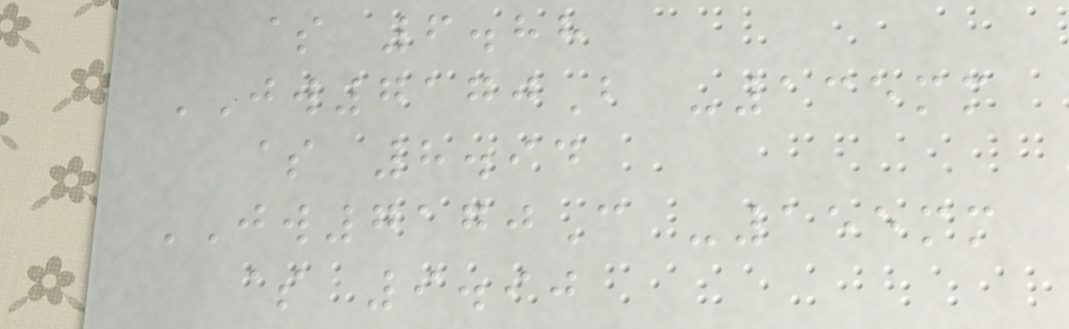$ 6.88
JW7170B -135mm
$ 8.94
JW7170C -155mm
$ 9.90
